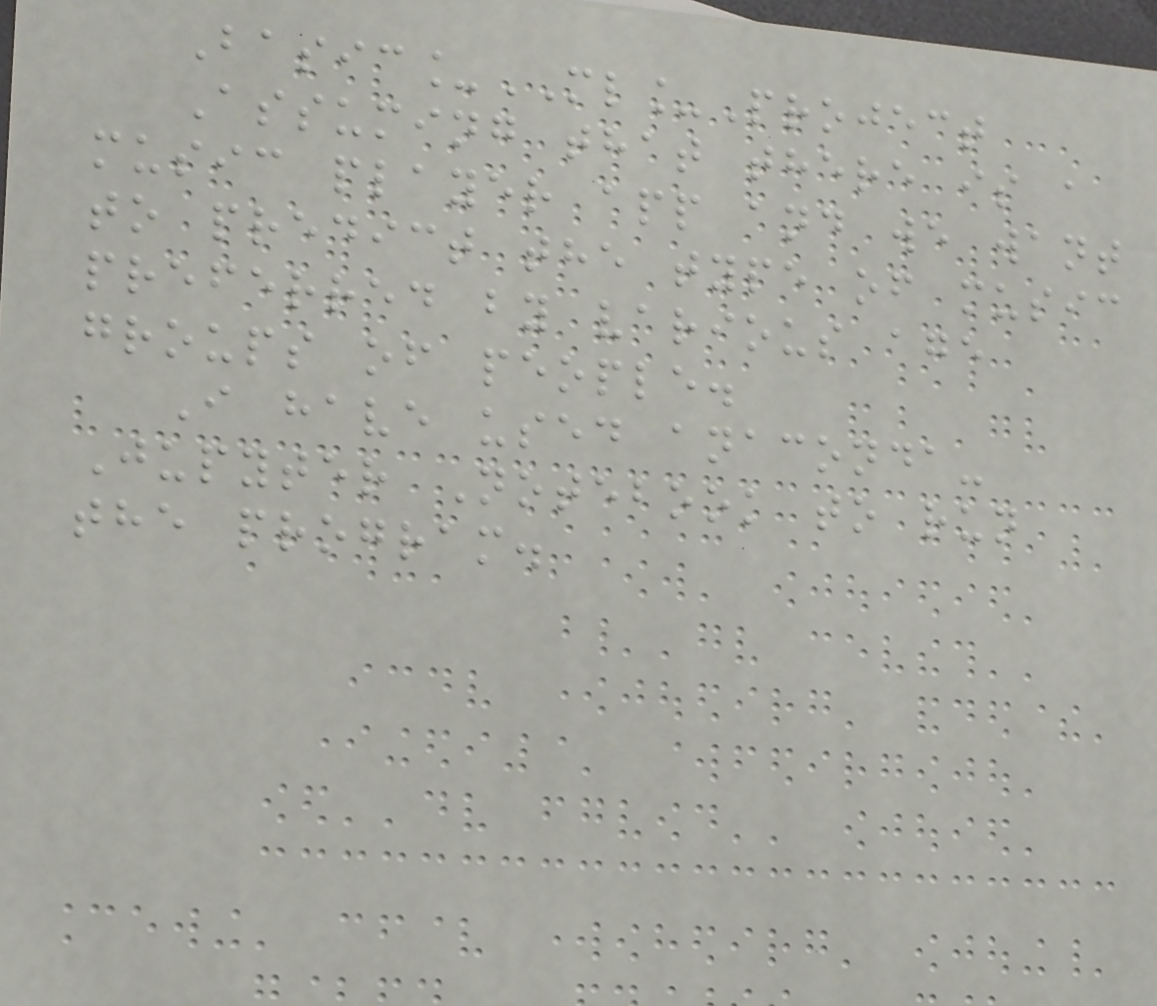Basic_ML_Project
Assuming that there is a
music player app and we want
to predict the type of music
preferred by various age
groups of people.
I have used anaconda-
Jupyter Notebook to run
the program.
